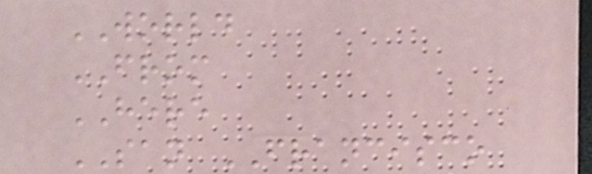WORLD
FROM
HERE
SAN FRANCISCO
